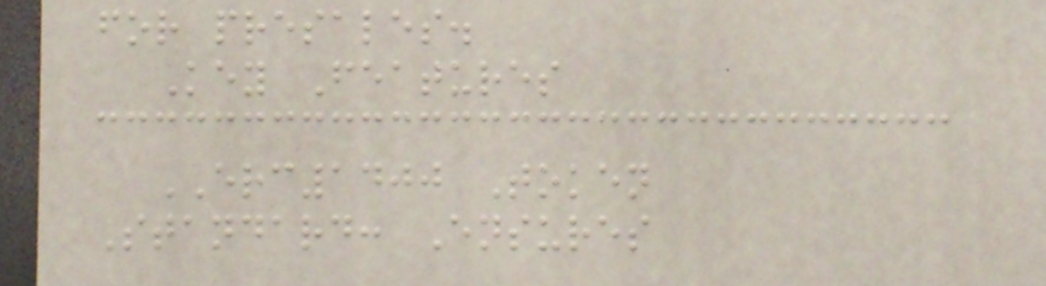for presales.
Key Features
ERC1400 Token
Standard: Ensures
